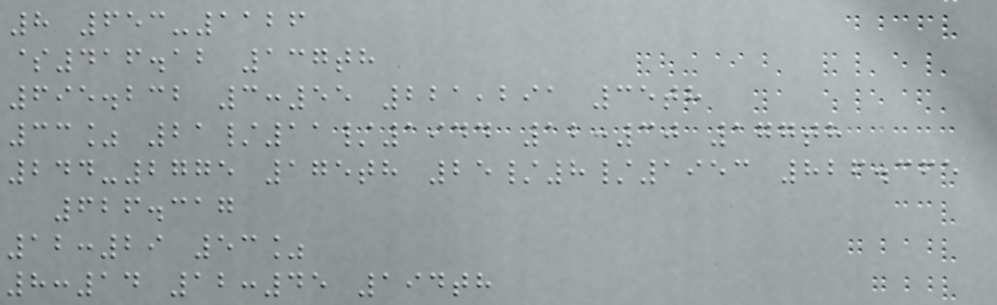8 653-1126
$416.12 137th
695.232 3:55 221,291 35th
33% 21/11/1944 12:30 177th
244-2775 175th 25/8/1953 826.365
626.317
12:29 53%
8:14 12:45 194th
